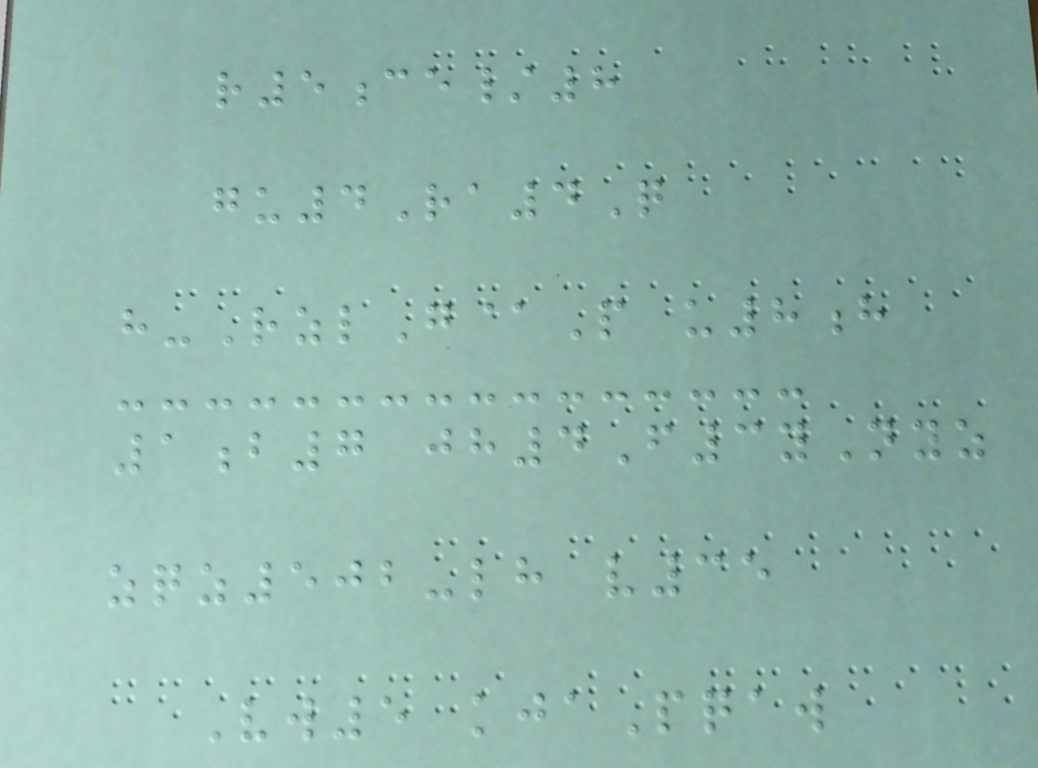r5ce/8
gu4Ra4Q
h-RzlG@P u8h
1b7 jh4F3yNyz
zqz502-lh v35
Vw5 kjaPqaw
